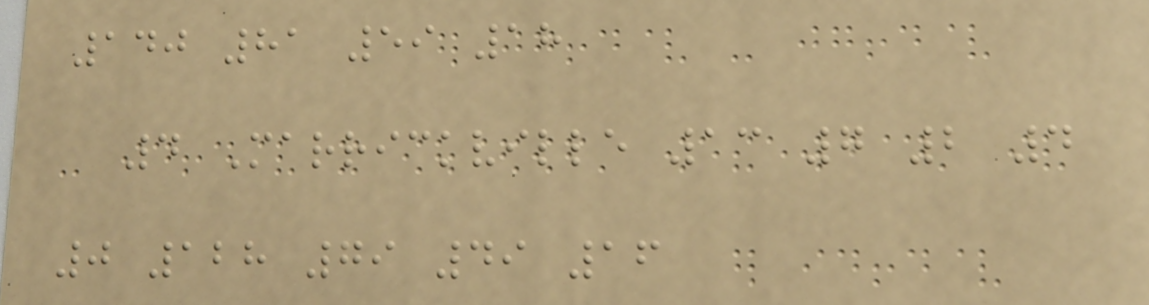140 81 59 18
4 Marrickville 13 7 2 4
0 128 79 49 16
